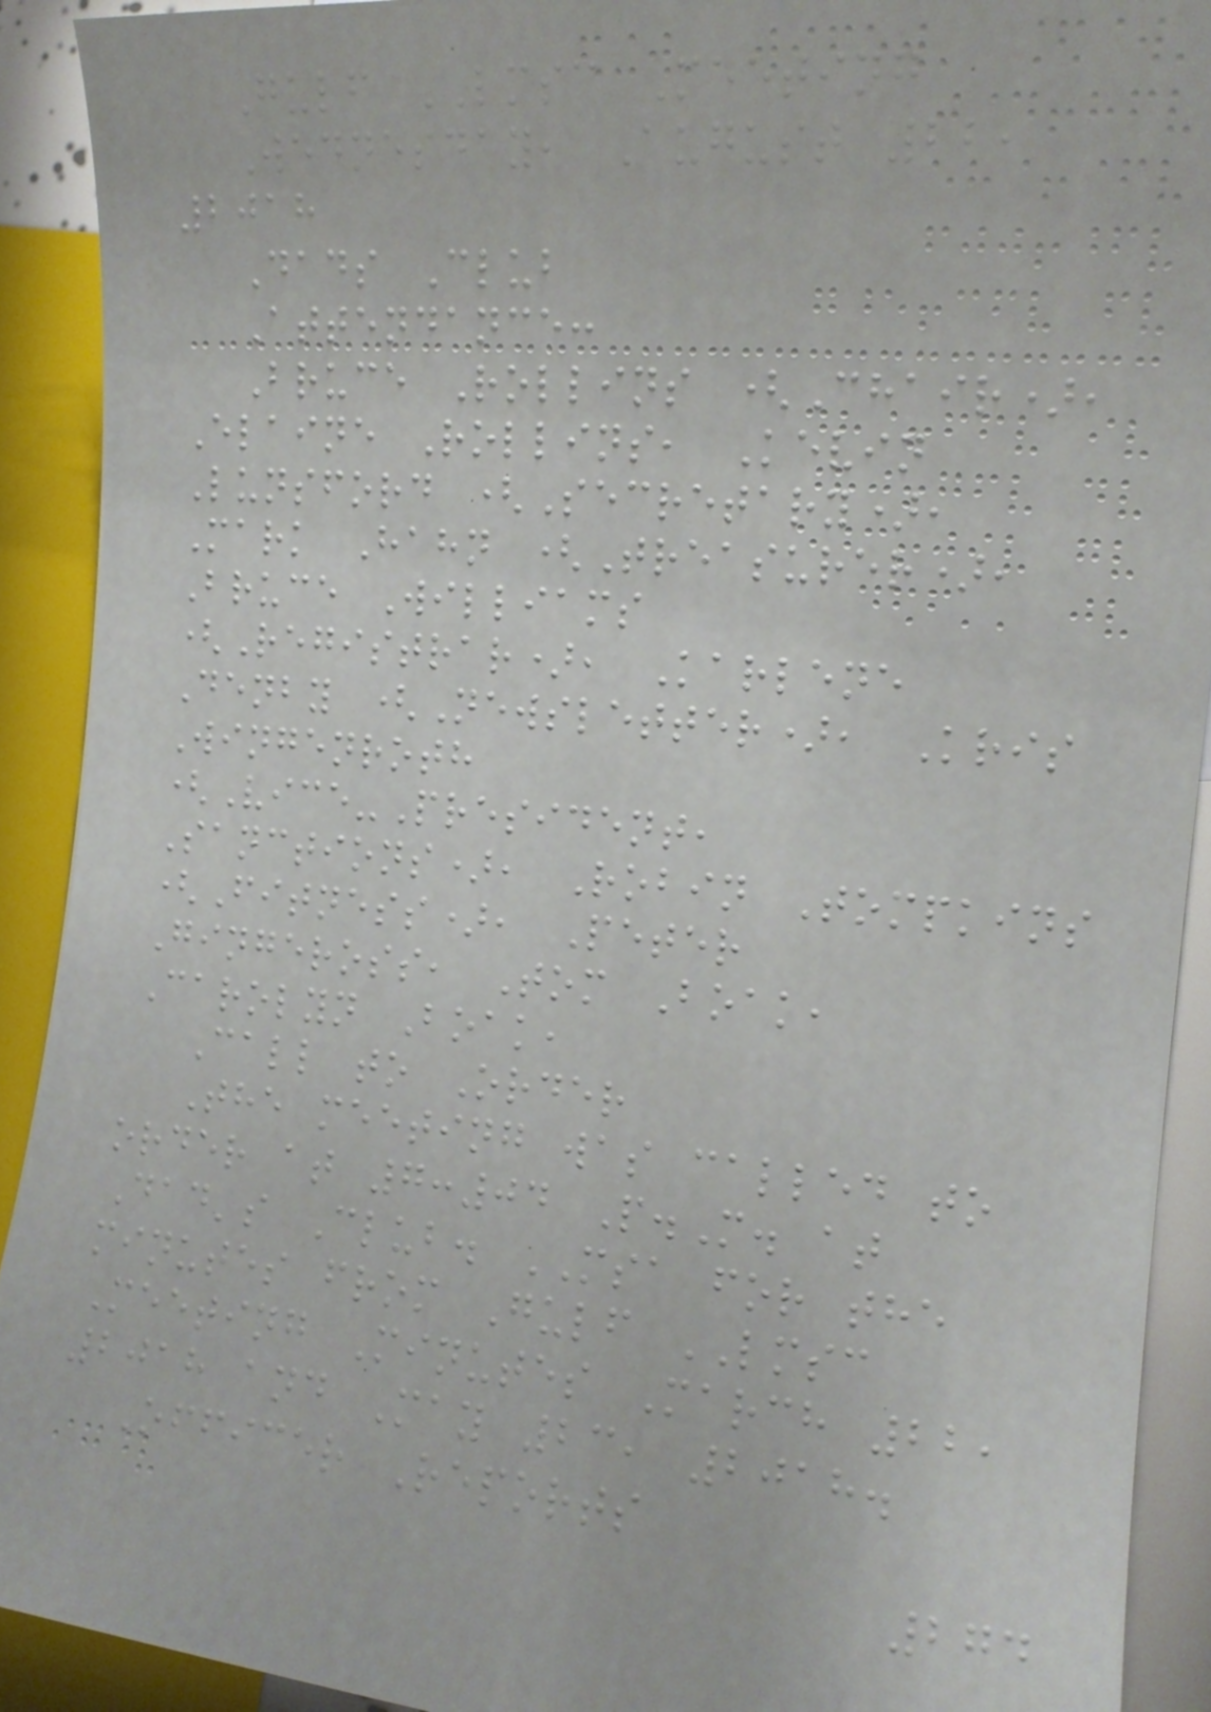Gulf LMSC Meeting
Wednesday, August 22,
2018
Dads Club
Attendance:
Bruce Rollins (Chair),
Elaine Rollins, Kevin
Lunsford (Secretary),
Mark Hahn (Treasurer),
Bruce Williams
(Registrar), Karlene
Denby (Newsletter), Kris
Wingenroth
(Vice-President,
Sanctions), Robin Tompkins
(Fitness), Peter
Gingeross, Tom Boak,
Carolyn Boak,
Call to Order
The meeting was called to
order at 7:04 P.M. at
Dad's Club. MSA for the
minutes from Gulf LMSC
Meeting Minutes March 22,
2018 and May 23, 2018.
Officer Reports
274
